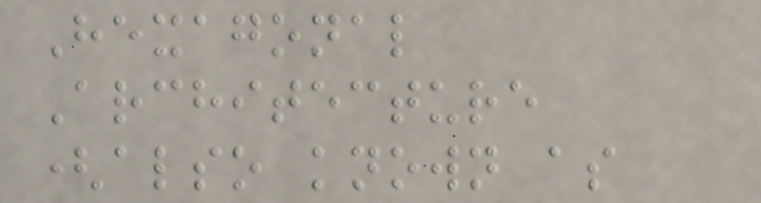Hexagonal
Architecture
(also known as
